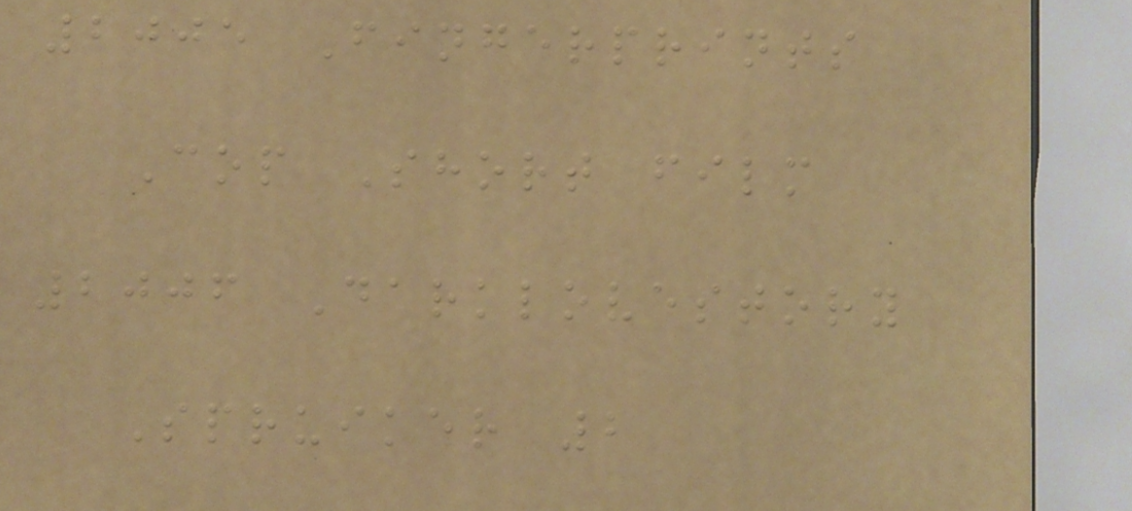2005 Fingerprints
Cop Short film
2006 Darklovestory
Spruiker 2
